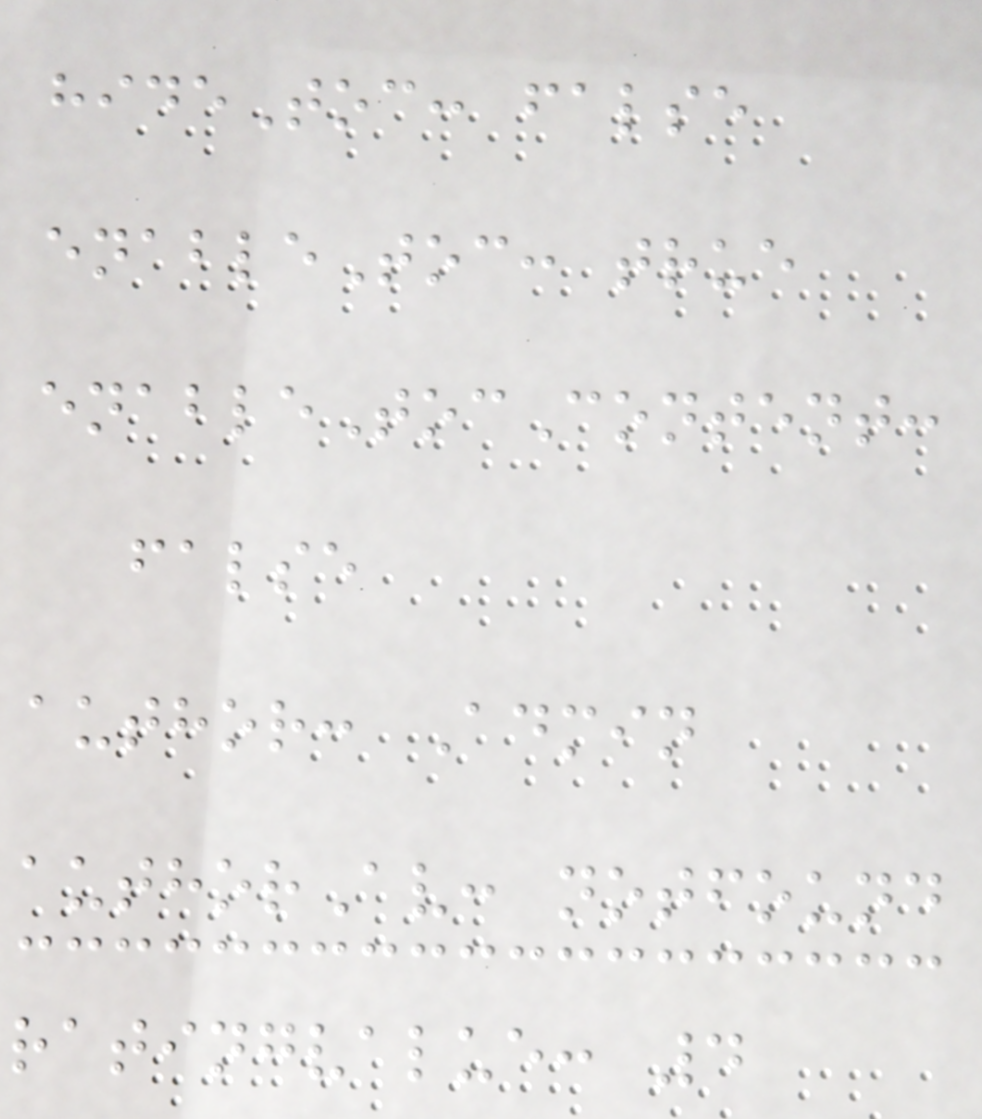hideToc: false
enableToc: true
enableTocContent:
false
author: Admin
authorAv: notfound
ratingvalue: 4
